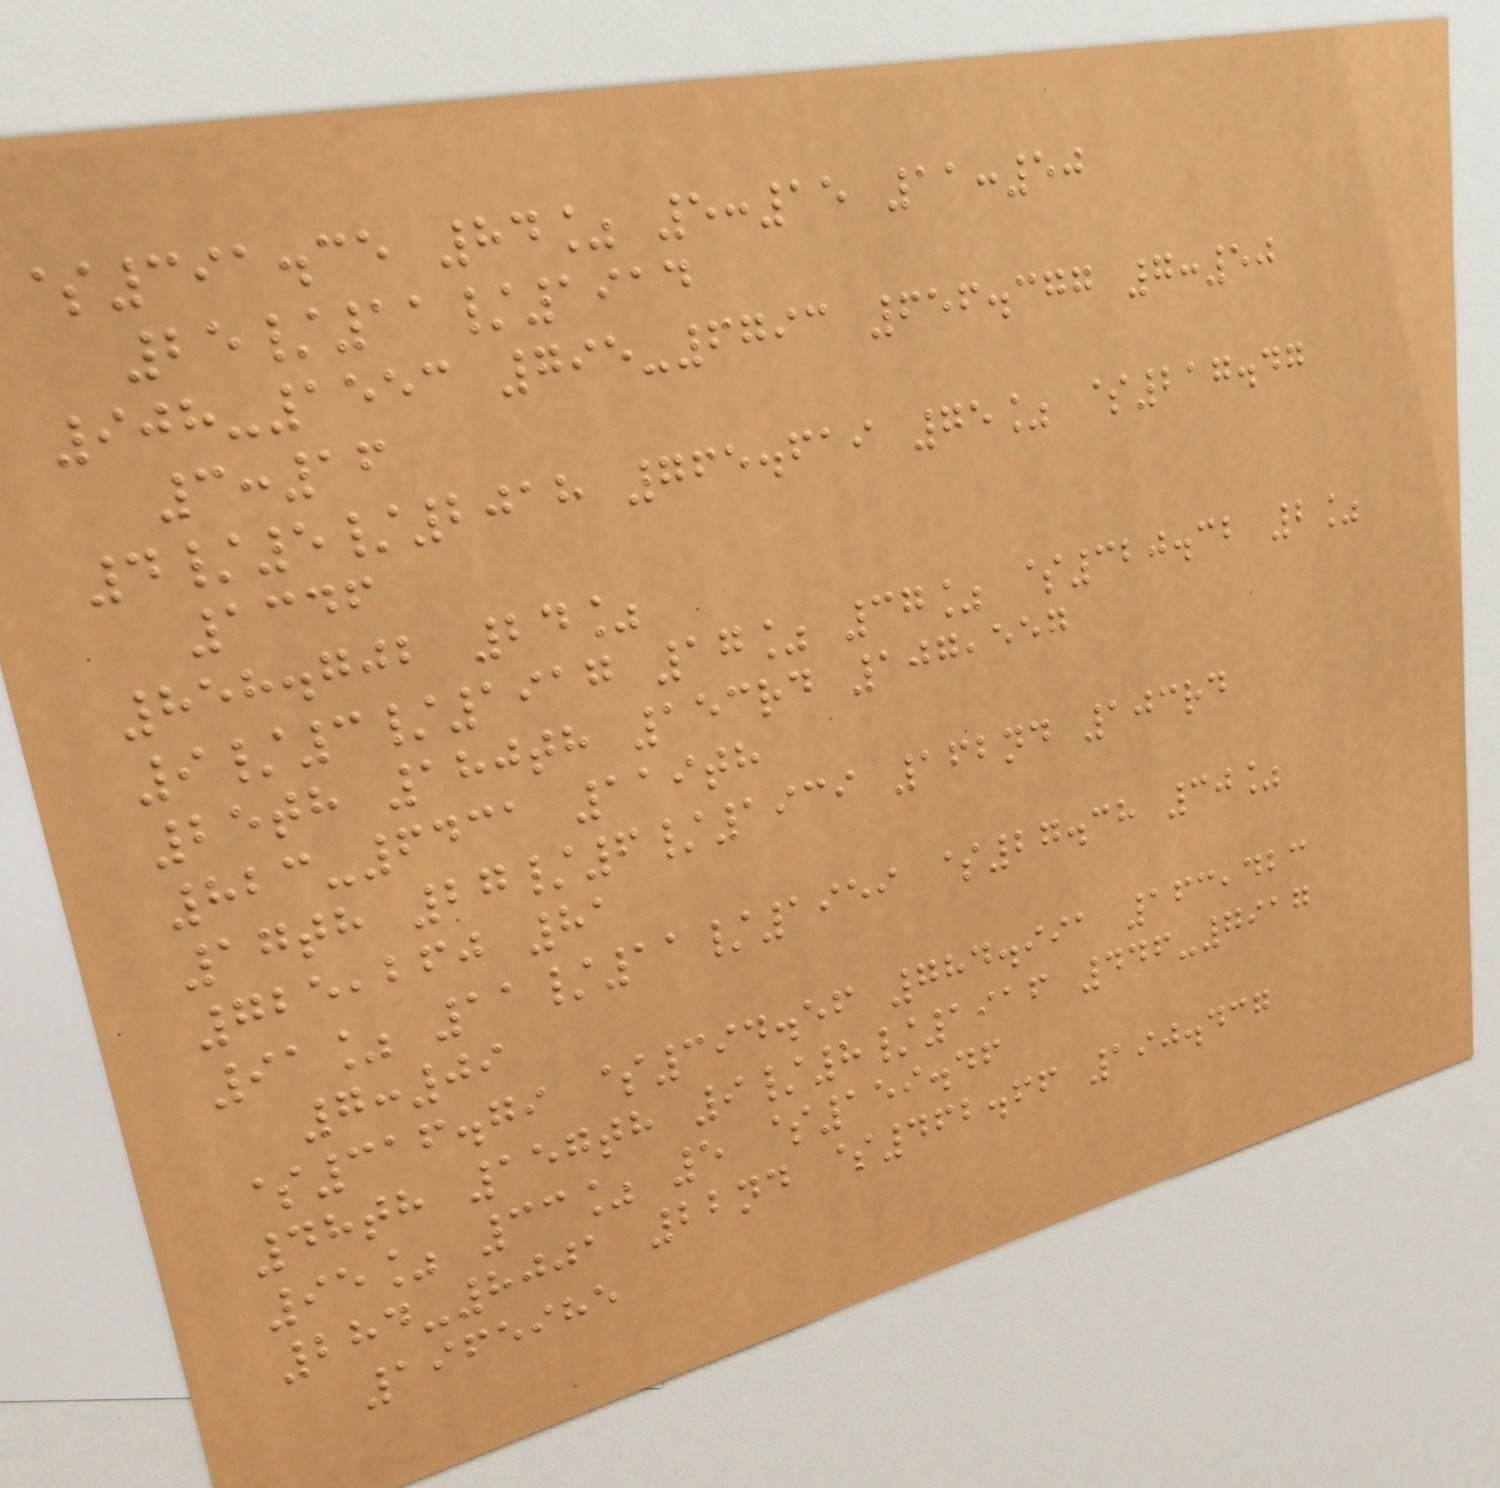$391.35 84% 5:15 11:50
25/11/1914
908-1553 795-6793 656.377 7:50
3:16
4/5/2018 765.619 75% $217.47
1346
858.702 24%
9/3/1917 17% 37% $320.32 2%
25th 180th 153rd 107,557
823-6431 119th
17th 27/6/1939 162nd 103rd
725,260 81
91% 11/11/1959 $27.38 30%
7:09
$316.79 $394.56 784.991 163,423
48th 157th 9/8/1916 446-7917
95% 33% 5 $159.46
284-8001 22nd $462.66 190.437
1965985
